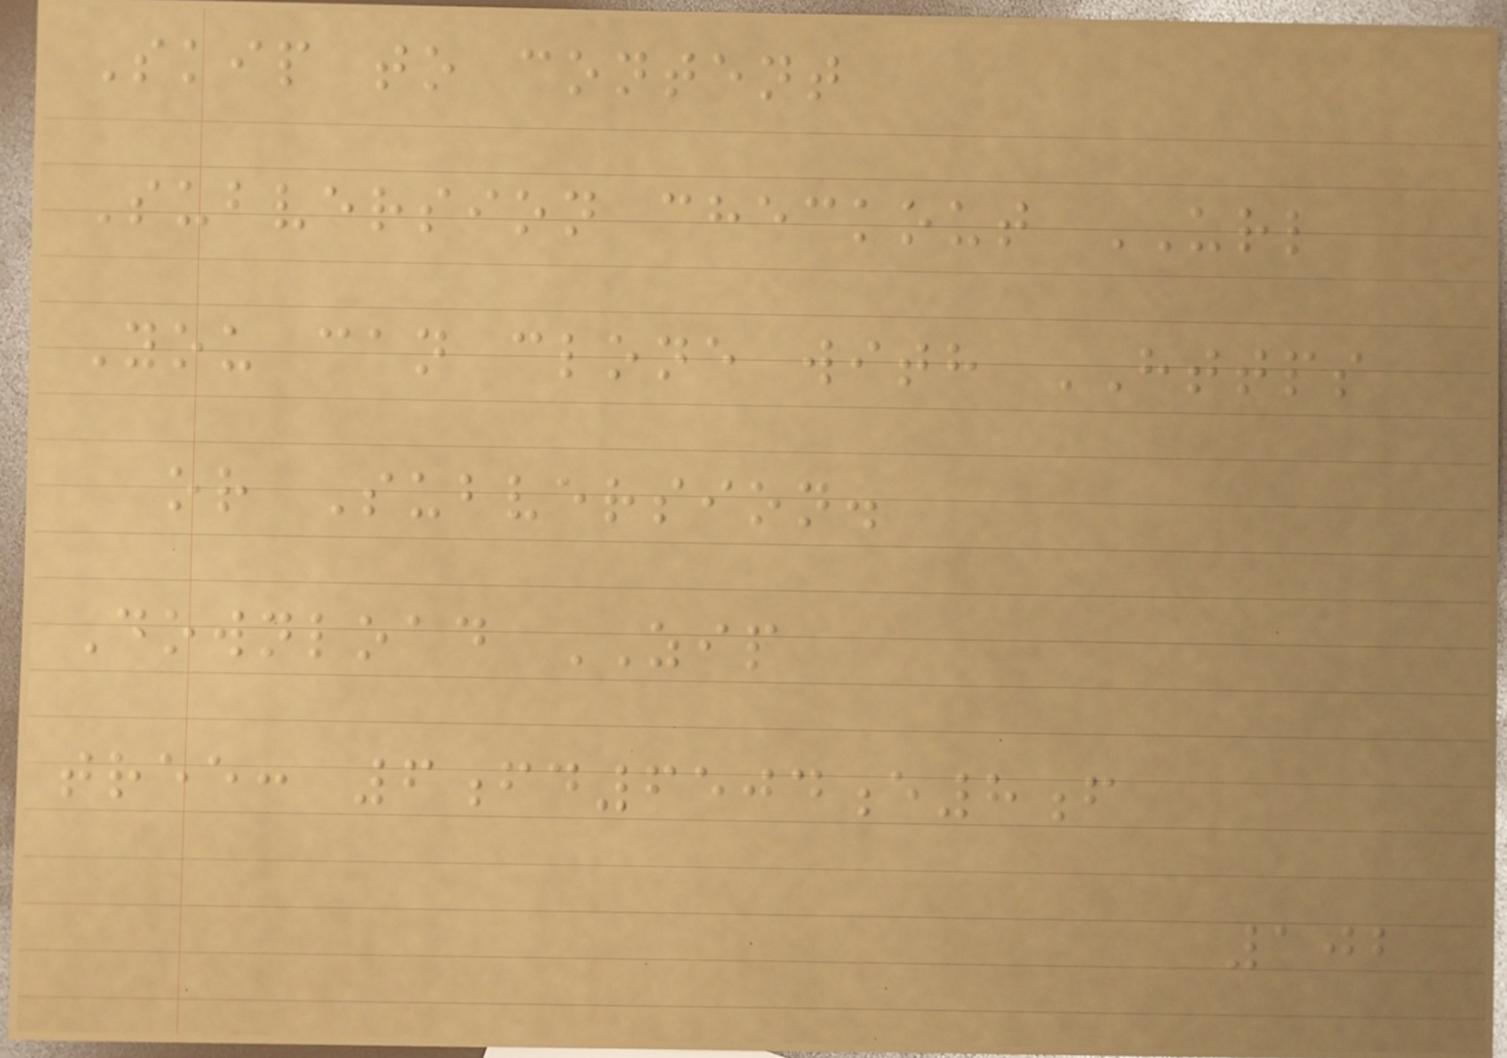Skip to content
Subversion checkout URL
You can clone with HTTPS
or Subversion.
Download ZIP
tree: 6fd6504e8f
102
